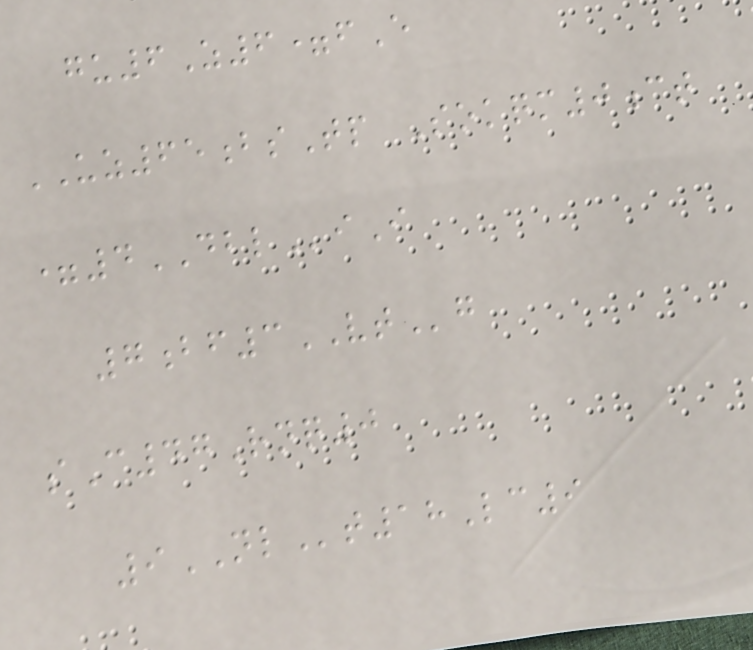gu6Z6=fE
UZ65bsTp Sokqm0ct
=4DBLiI
7bf3VTg
sC47Rnq0
9NLt18Lc9
